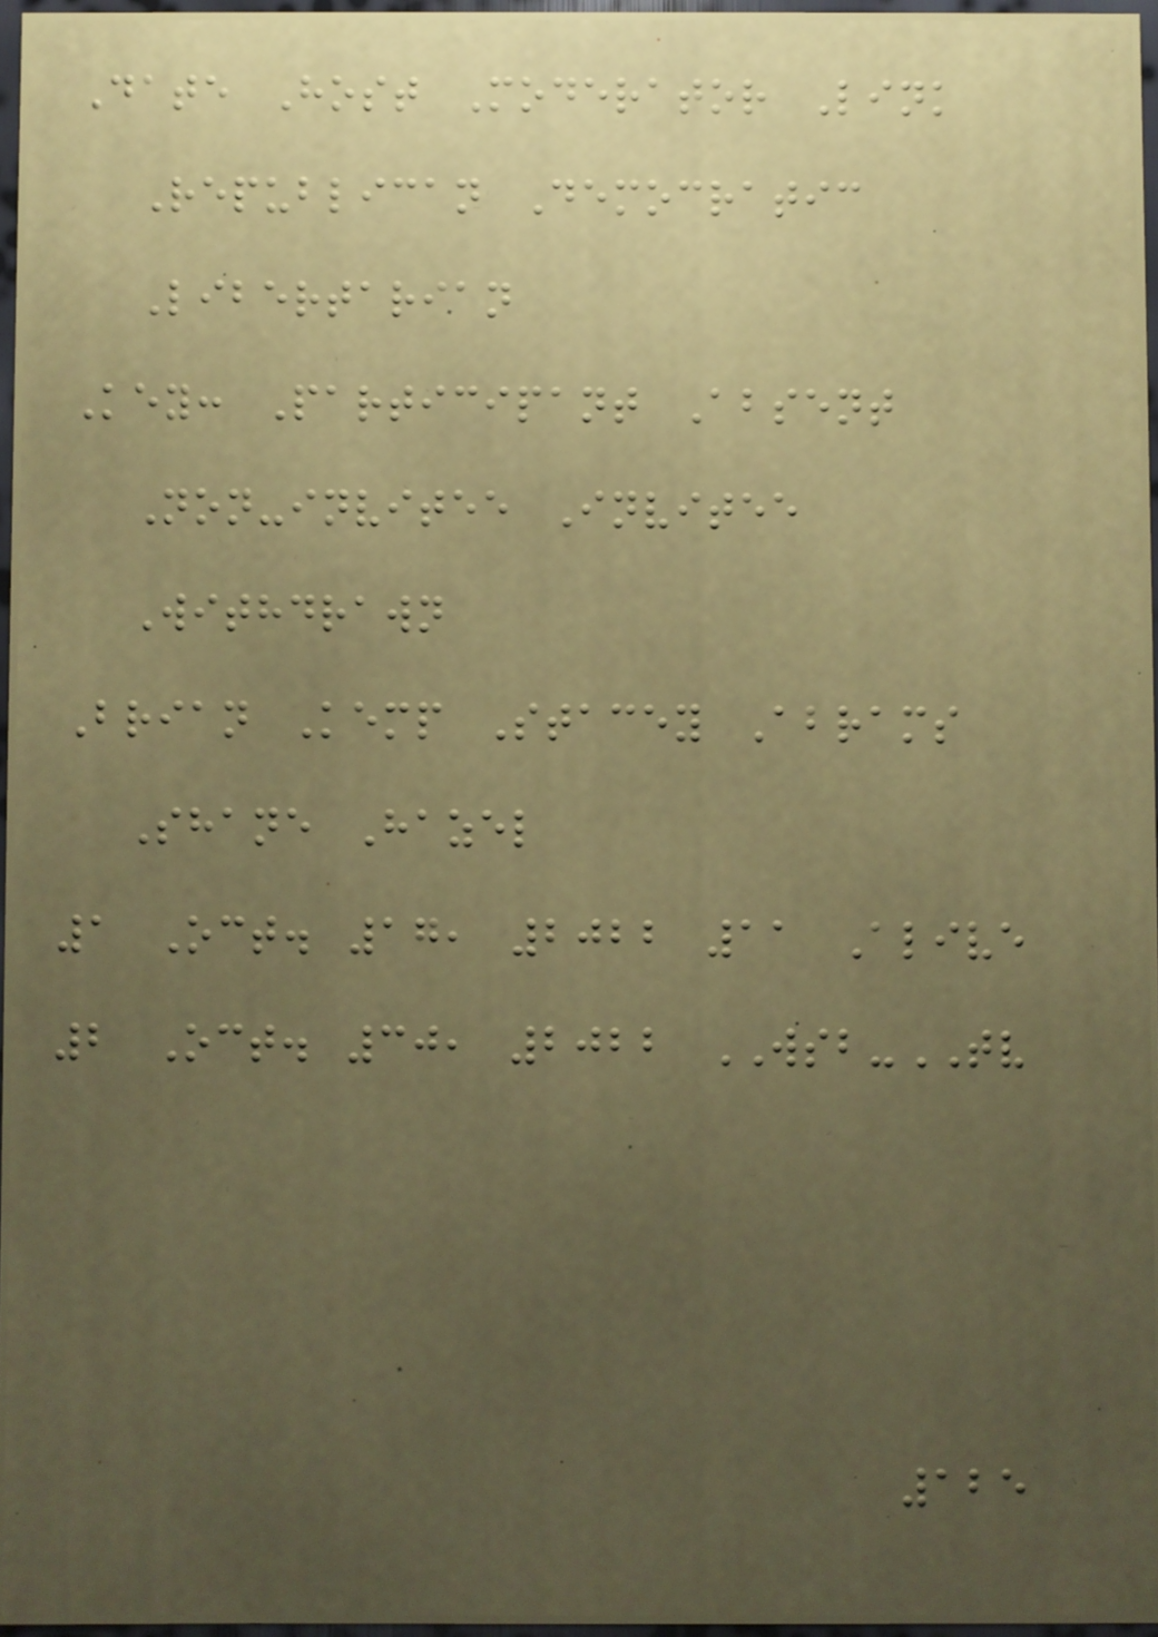Date Host Moderator Link
Republican Democratic
Libertarian
Key: Participant Absent
Non-invitee Invitee
Withdrawn
Brian Kemp Stacey Abrams
Shane Hazel
1 Oct. 17, 2022 11 Alive
2 Oct. 30, 2022 WSB-TV
125
